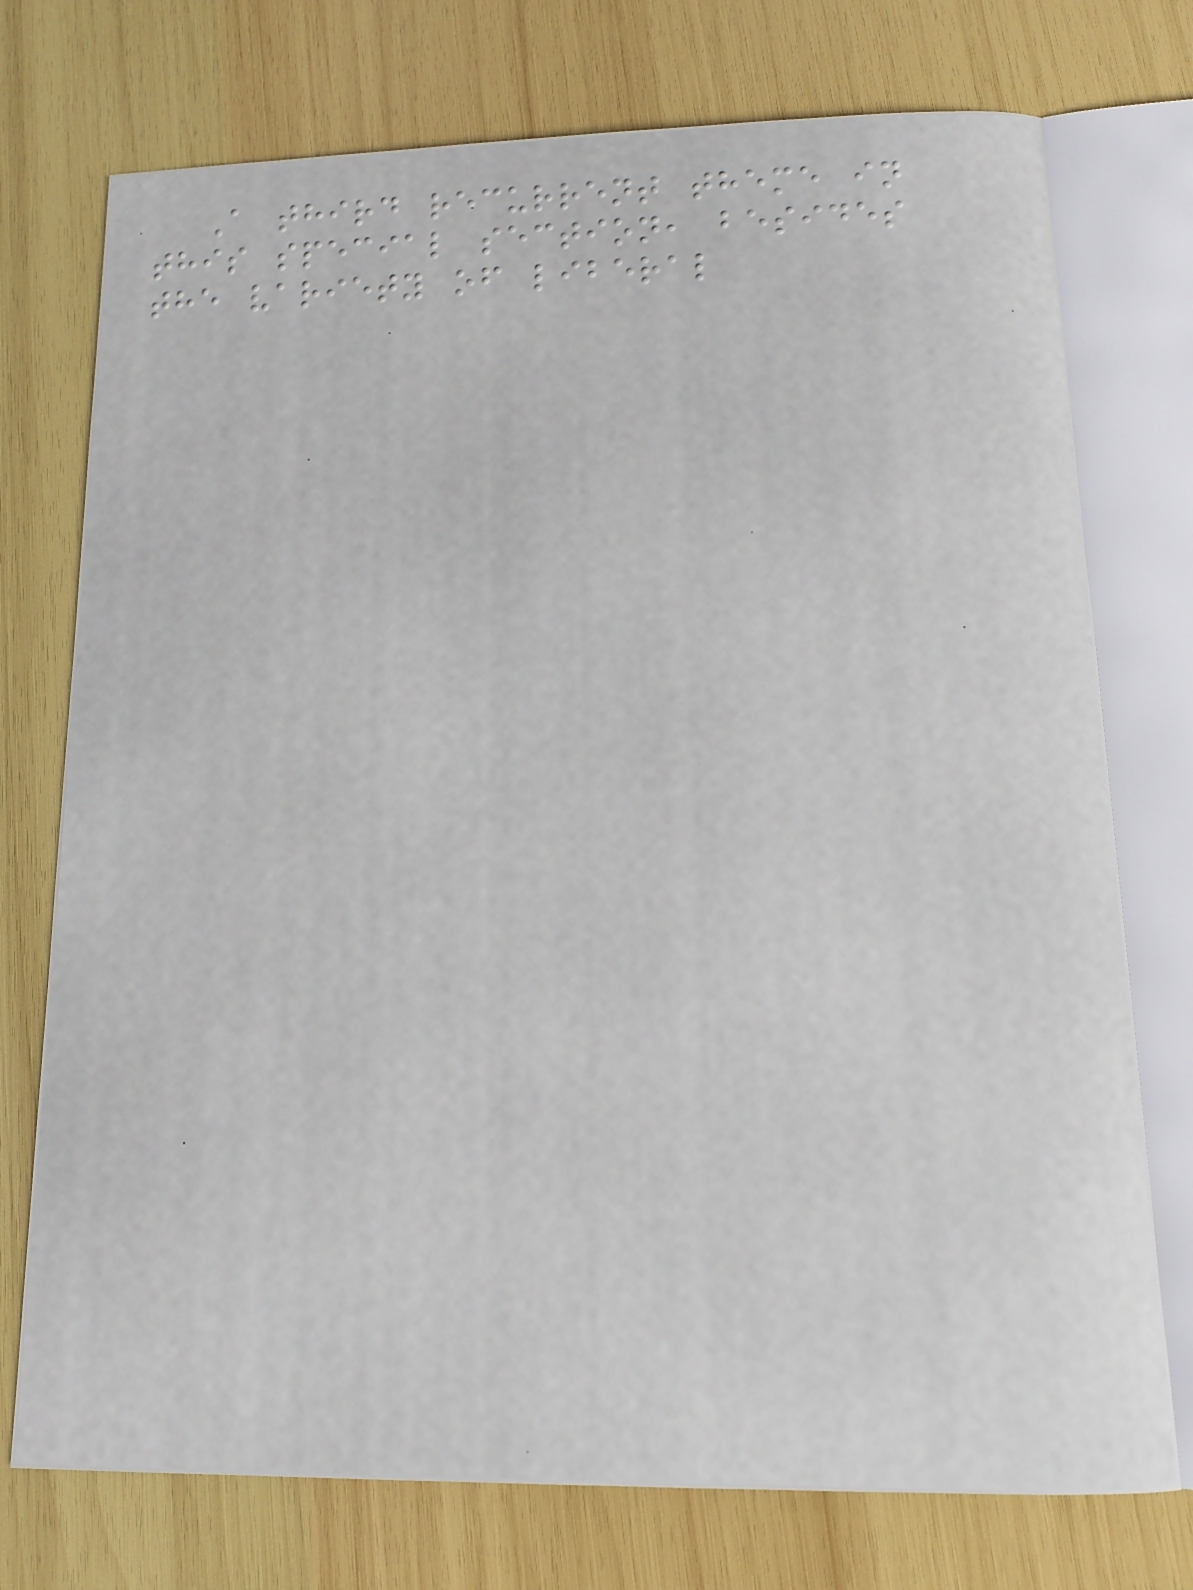A third recurrent theme in
this special section, besides
the variety of liberal
